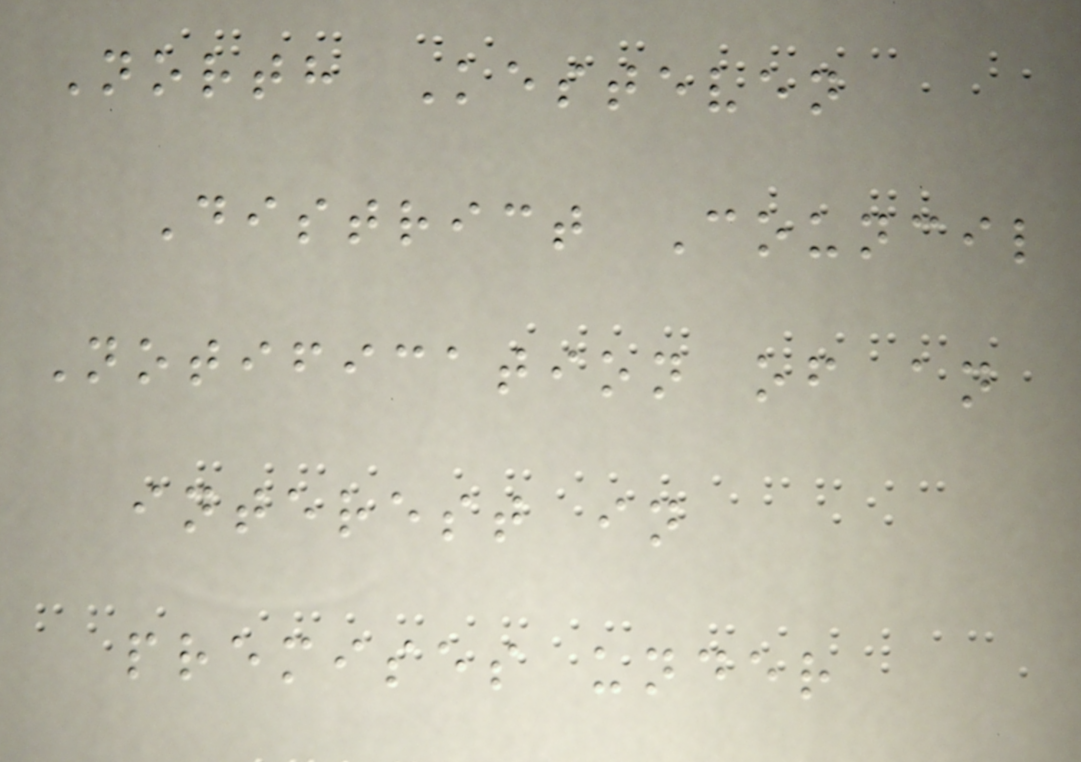North Kesteven
District Council
Notification of an
interest in
premises under
